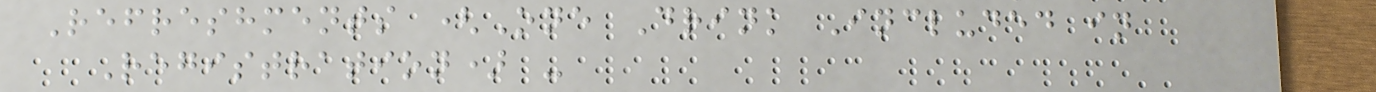Refreshments (One Drink Included in
Registration) -
